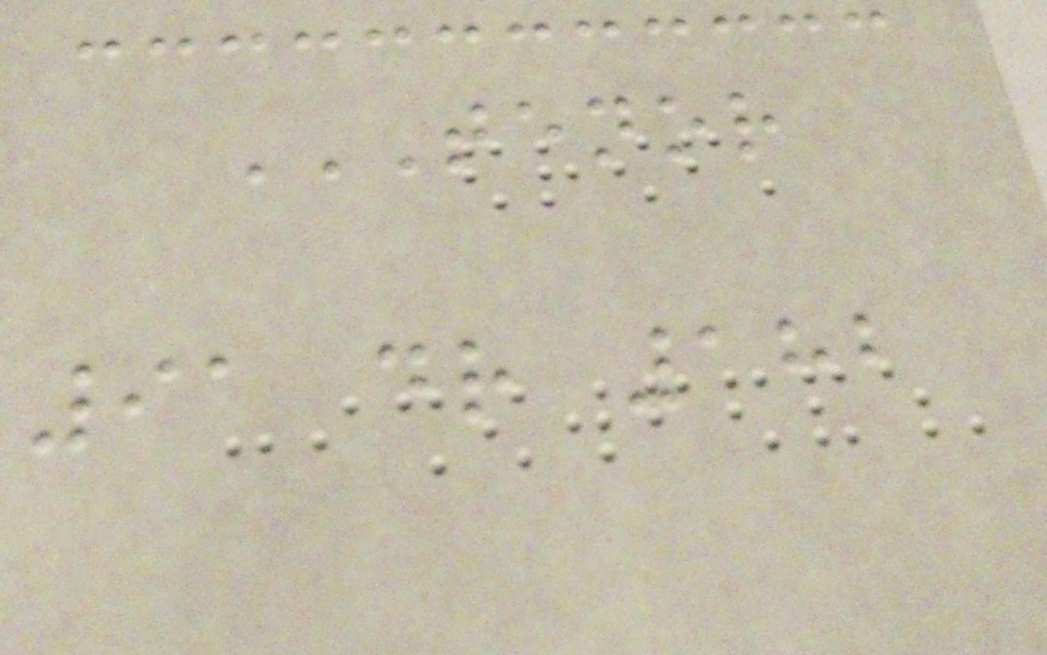TENOR
91 DR 182
